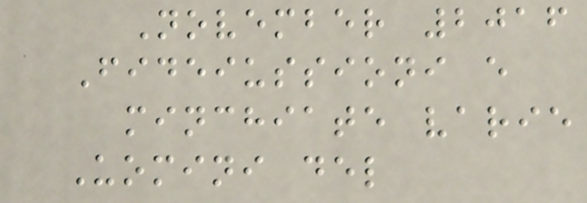November 2016
Fideiussioni e
minchiate varie
Uomini del
